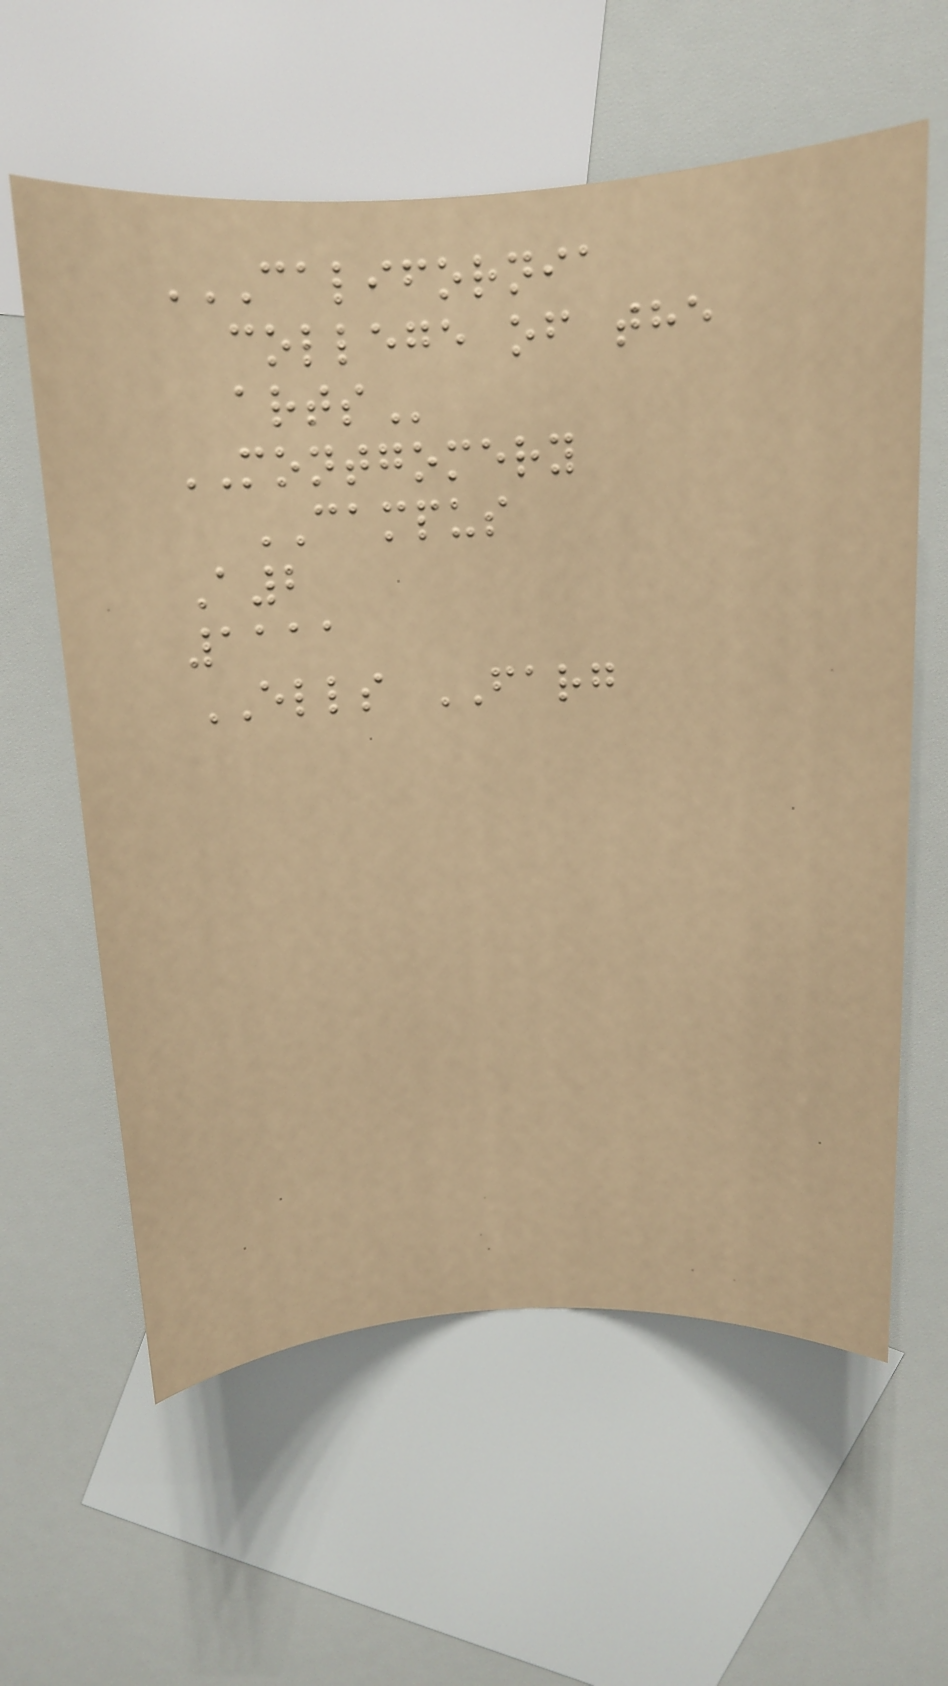CALIFORNIA
COLLEGE OF THE
ARTS
MONTGOMERY
CAMPUS
A2
1111
ELLS FARG
